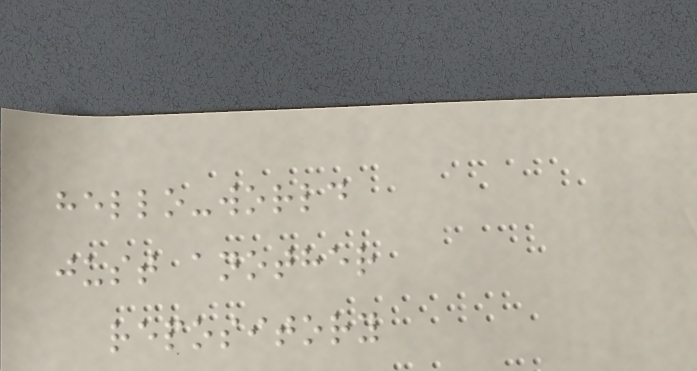hello-world
just another
repository
